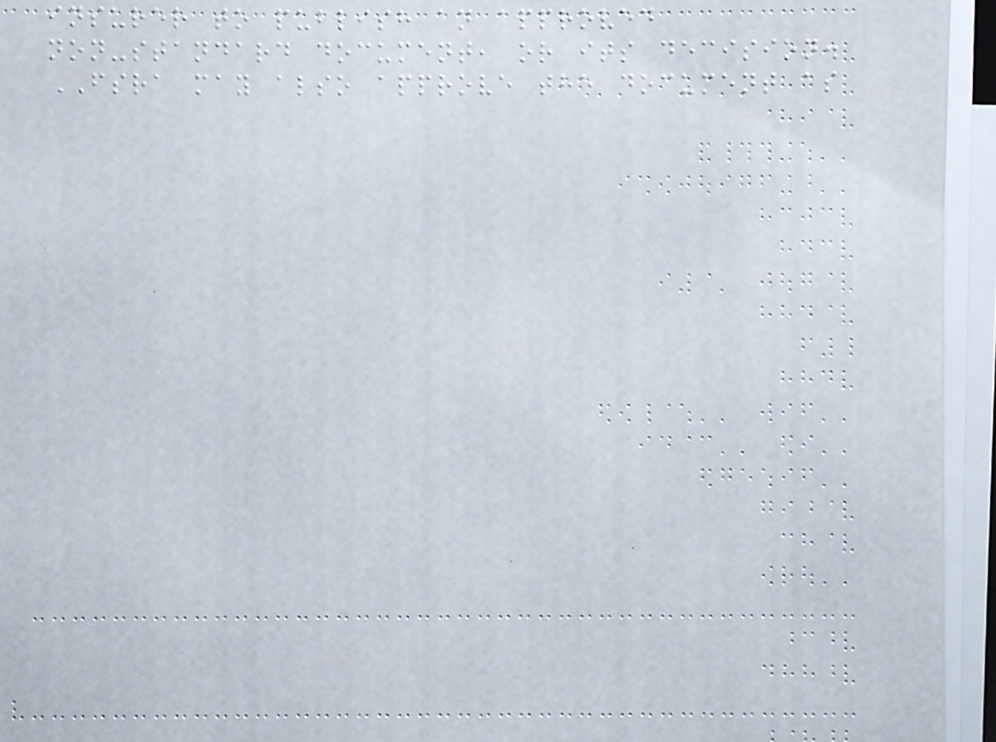insurer to publish an approved
non-standard document, or its decision.
FSRA may also approve the document as
